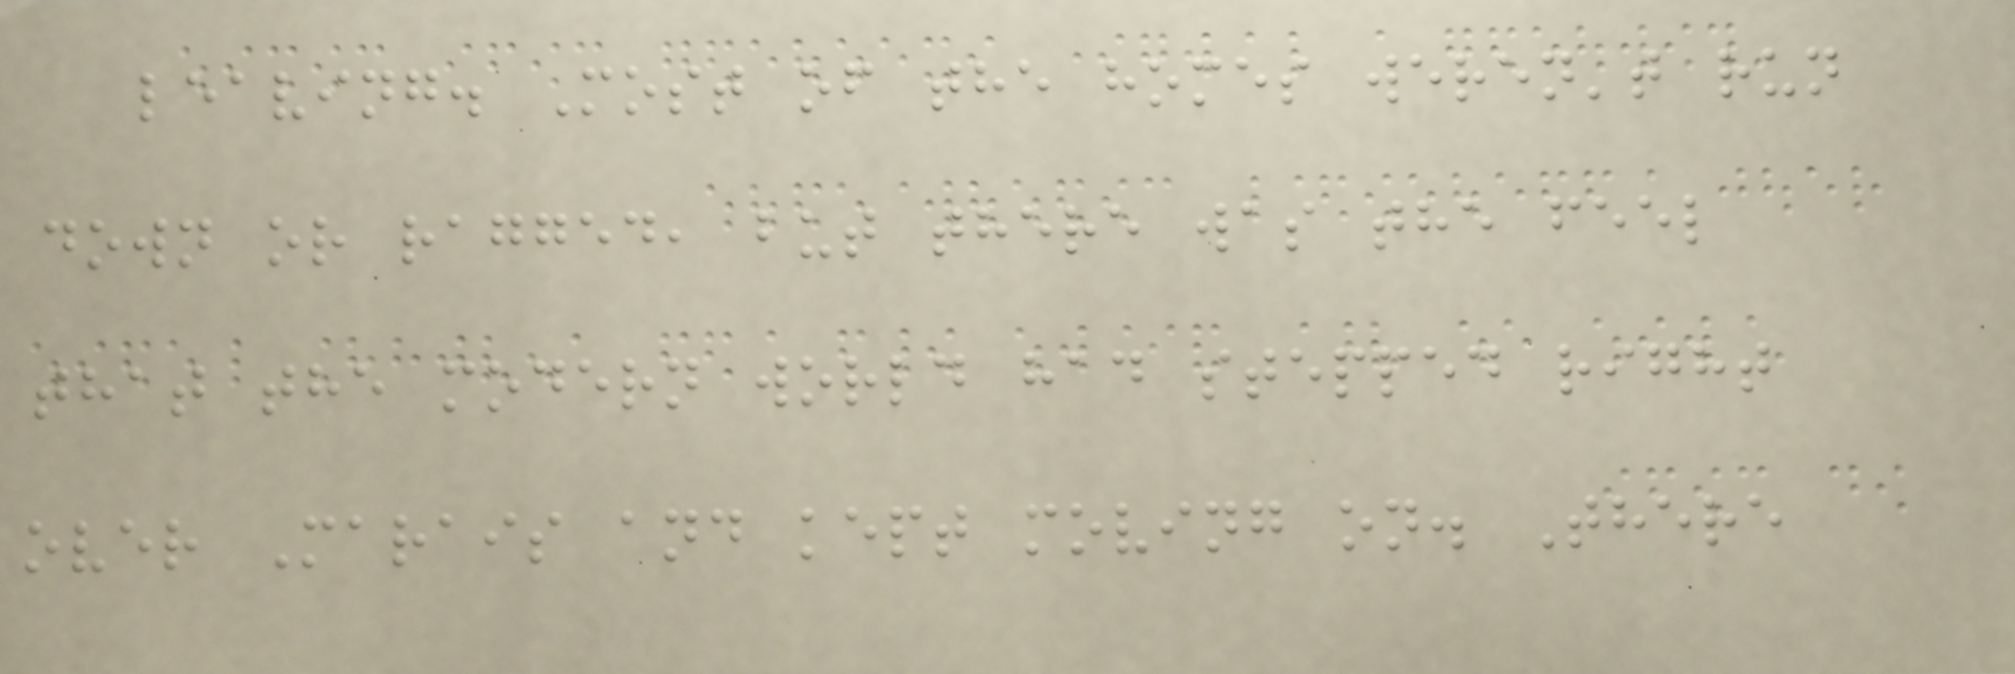leaving. Most of the homes weren't run
down or ragged, but there was the feel
that the modern world had stepped right
over Marais and kept moving on. There
